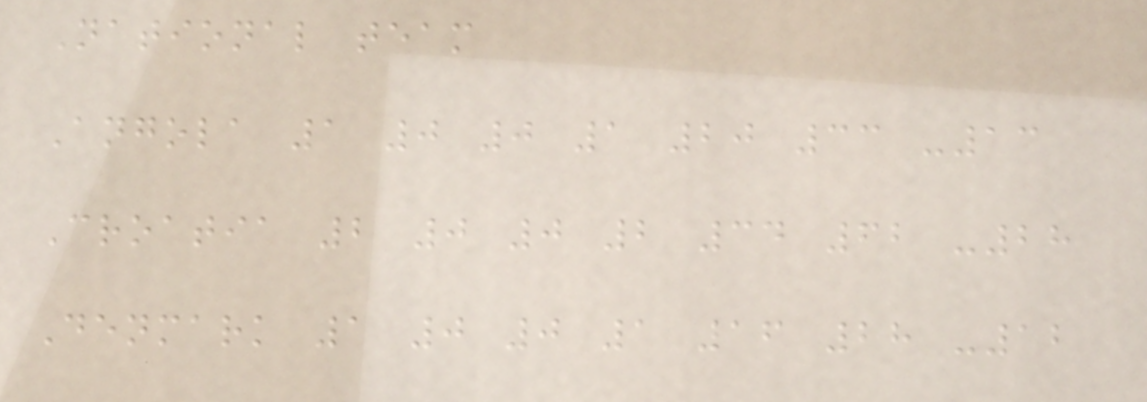National team
Angola 1 0 0 1 20 33 -13
Croatia 2 0 0 2 34 62 -28
Denmark 1 0 0 1 16 28 -12
